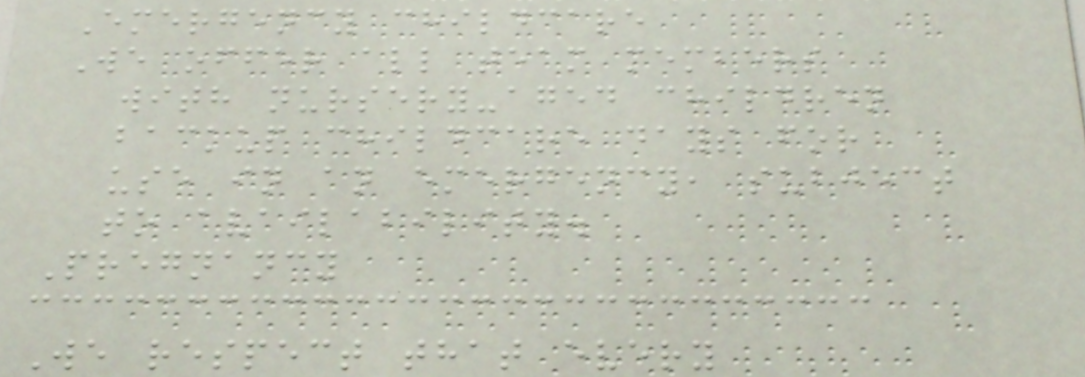Emergency childcare
We offer all team members
with nursery-aged children
backup childcare days for
use in an emergency, subject
to availability.
Pregnancy
We respect that every
